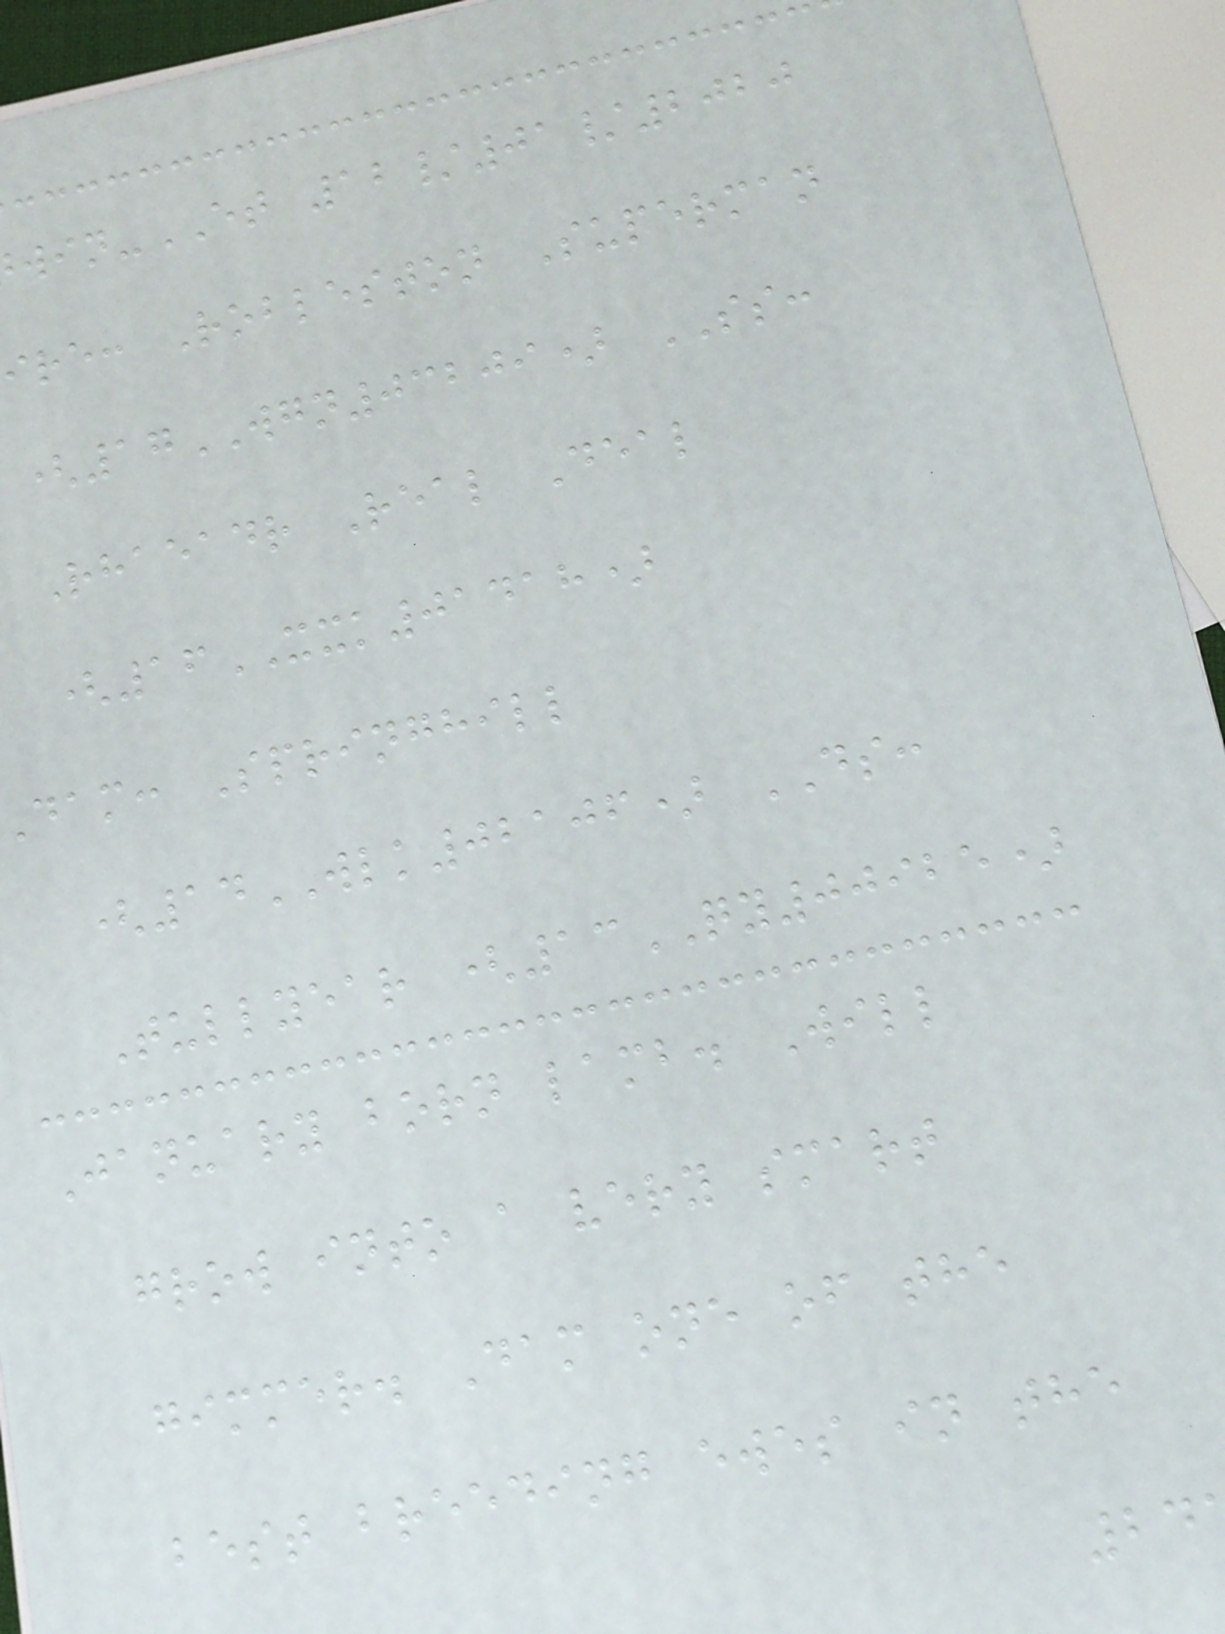-ET 12/01/2020
ire: Robleston Superman
(17WGN03209) SS:
Rhaeadr Real Deal
(16XXK01418)
dam: Springhill
(14WLK02106) DS:
Tullyear (13QY00925)
January born lamb. Will
grow into a very smart
gimmer. Dam one of the
best breeding ewes in the
